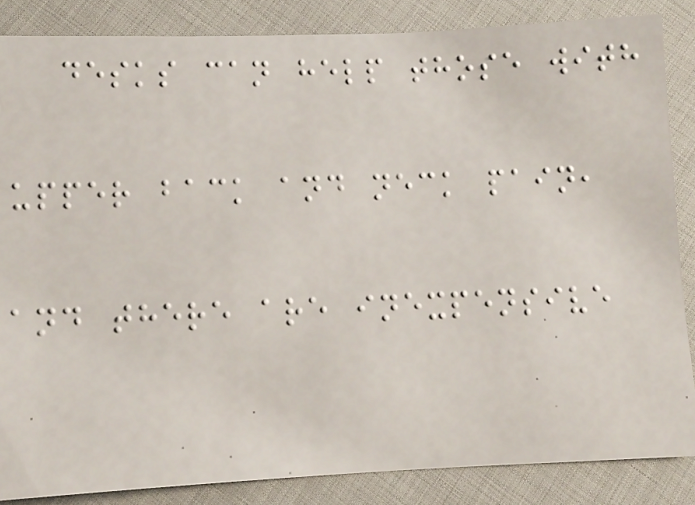desks can help those with
upper back and neck pain,
and there are inexpensive
